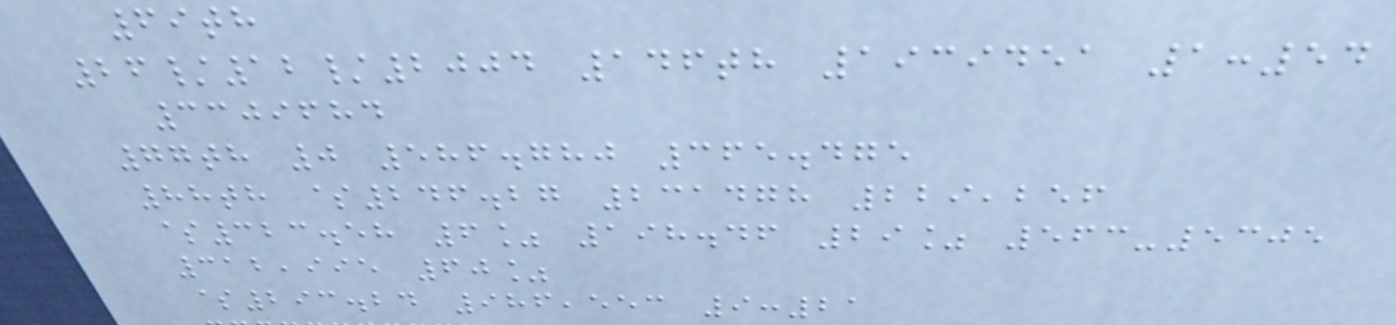69th
26/12/2004 146th 1939451 1:54
3309684
77th 0 586.780 365.475
88th $246.27 231478 229,256
$323.58 6% 198.46 29% 563-5305
312,995 60%
$293.24 986,553 9:21
